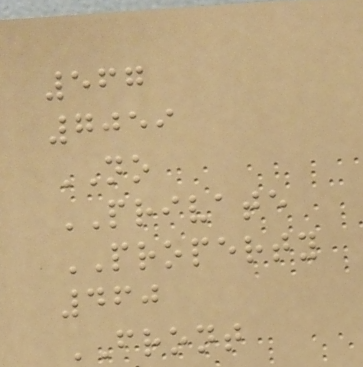567
7059
NO
PRIVATE
PROPERTY
460
FRONT
